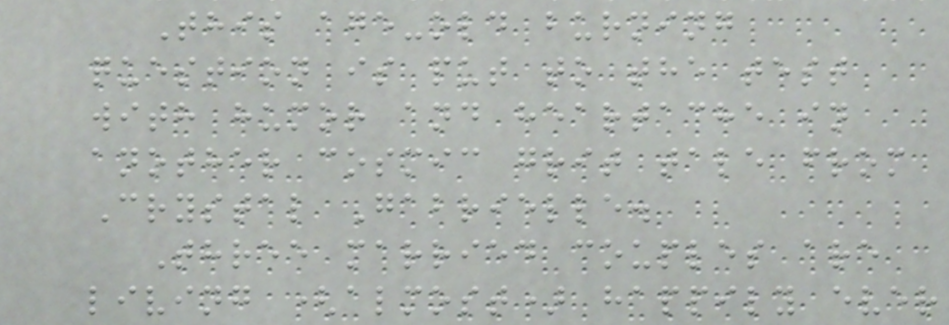This age-old burning
question is put to the test
with humor and heartache in
another cosmic grit tale from
Crystal Gabrielle.
Three married couples are
living (almost) happily ever
